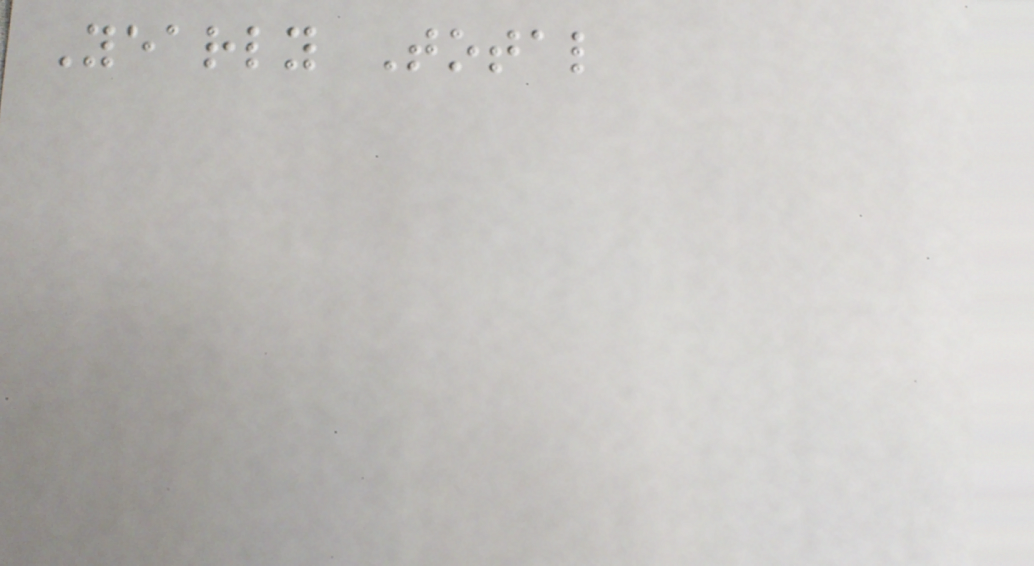Yearly Total
